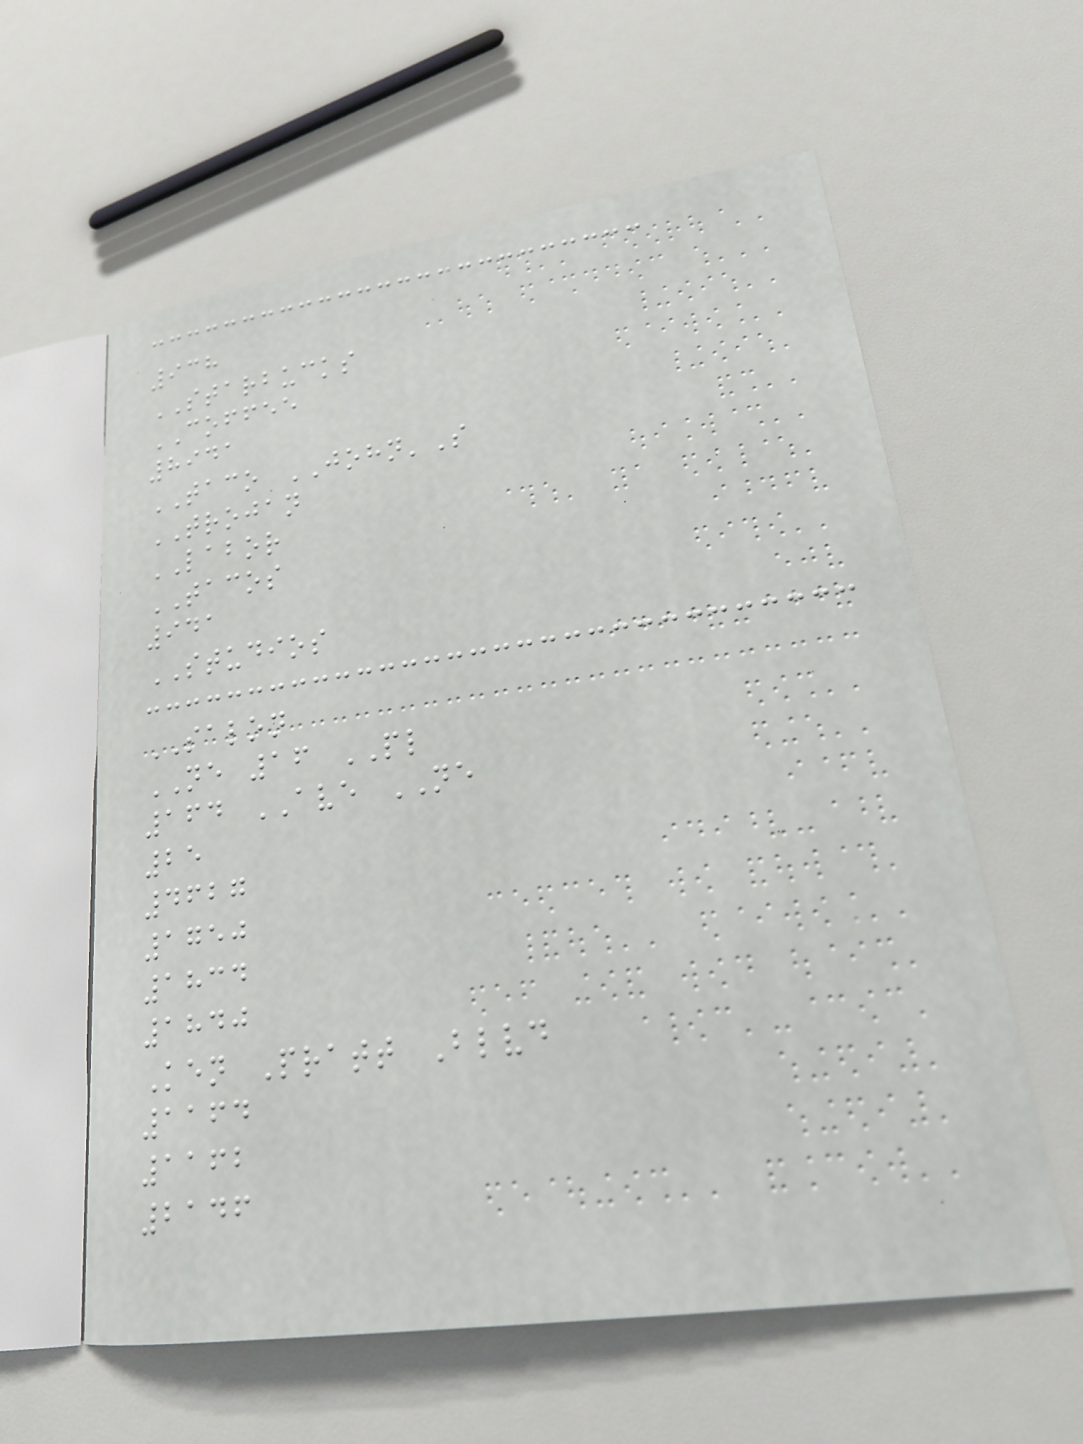938
STARBUCKS
COFFEE
8941
TACO JOHN'S
TROJAN
LABOR
TACOS
941
STUDIOS
SALON
NE 16 PL
164 AVE NE
25
4627
1750
1834
1840
Ken Pratt Blvd
1164
1162
2146
